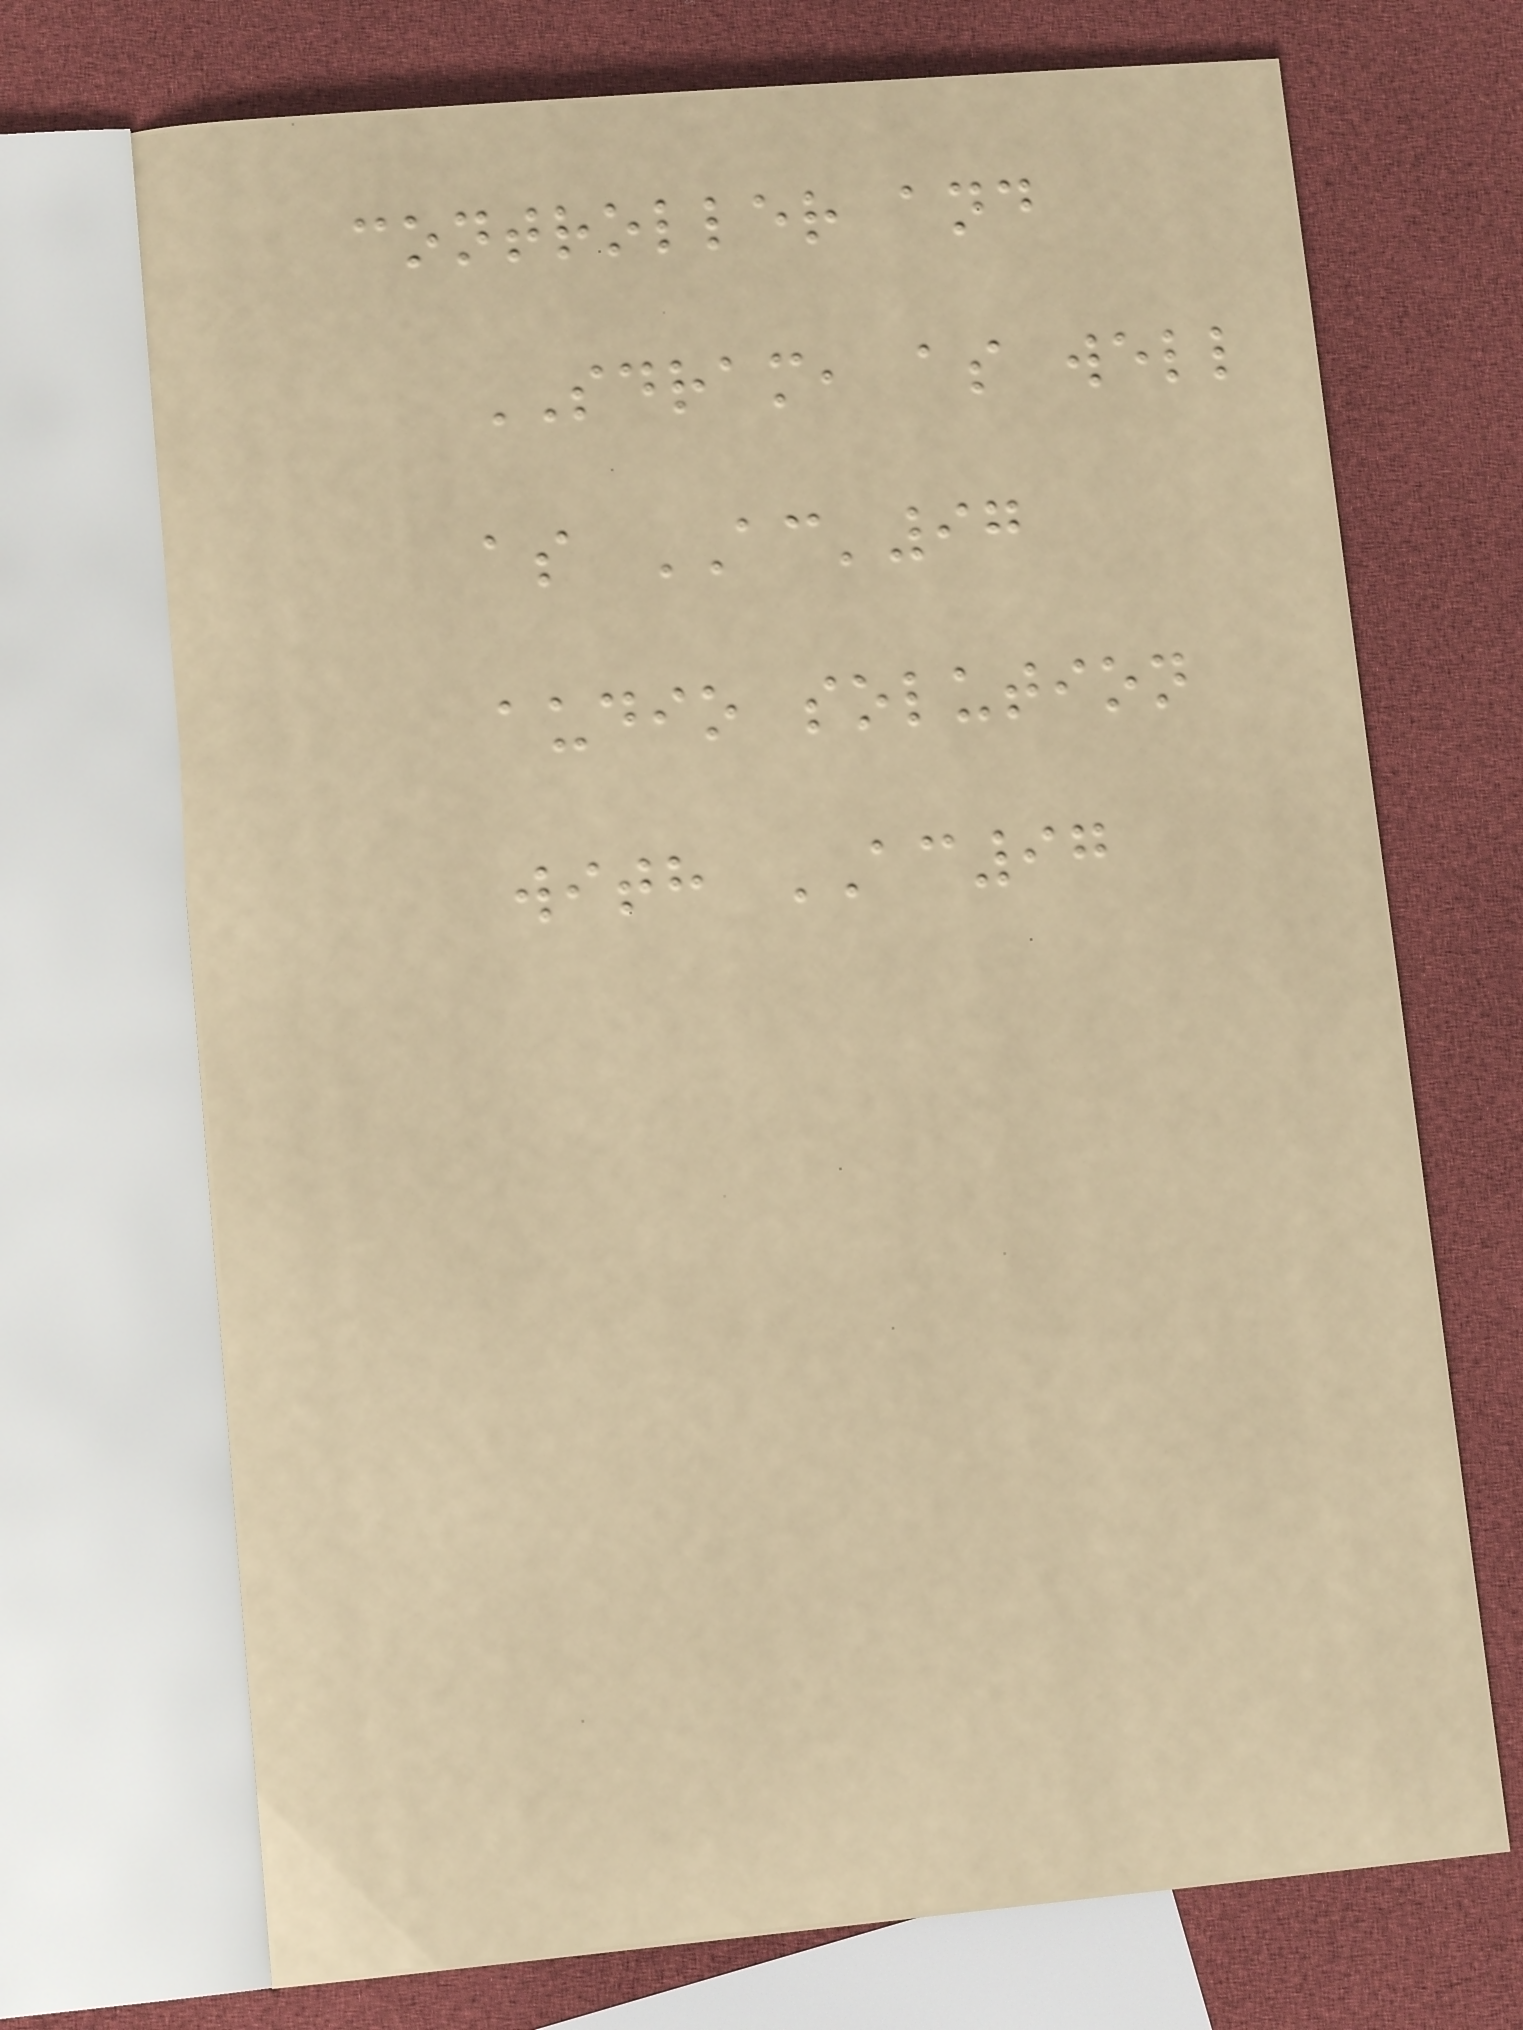controller and
SDRAM, as well
as AC'97
audio solution
with AC97
